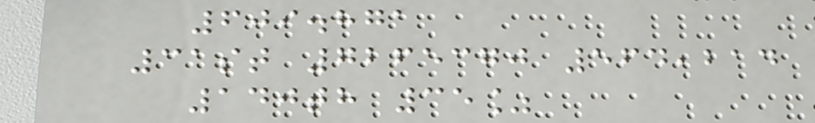609.871
31st 7265370 564,214
140th 35%
